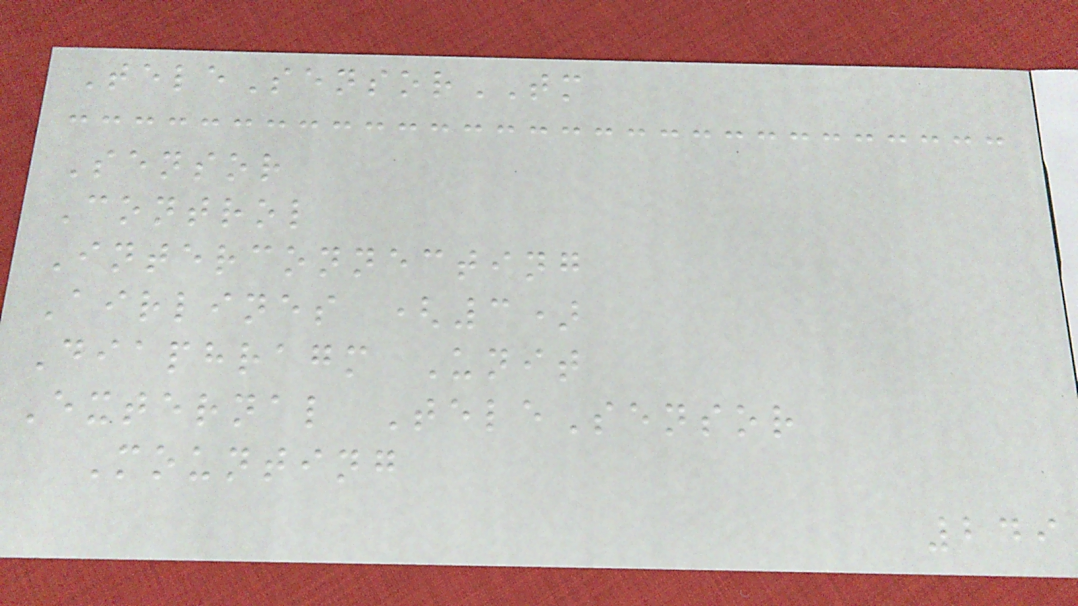TeleSensorTM
Sensor
Control
Interconnecting
Airlines (3)
Diaphragm Unit
External TeleSensor
Mounting
249
